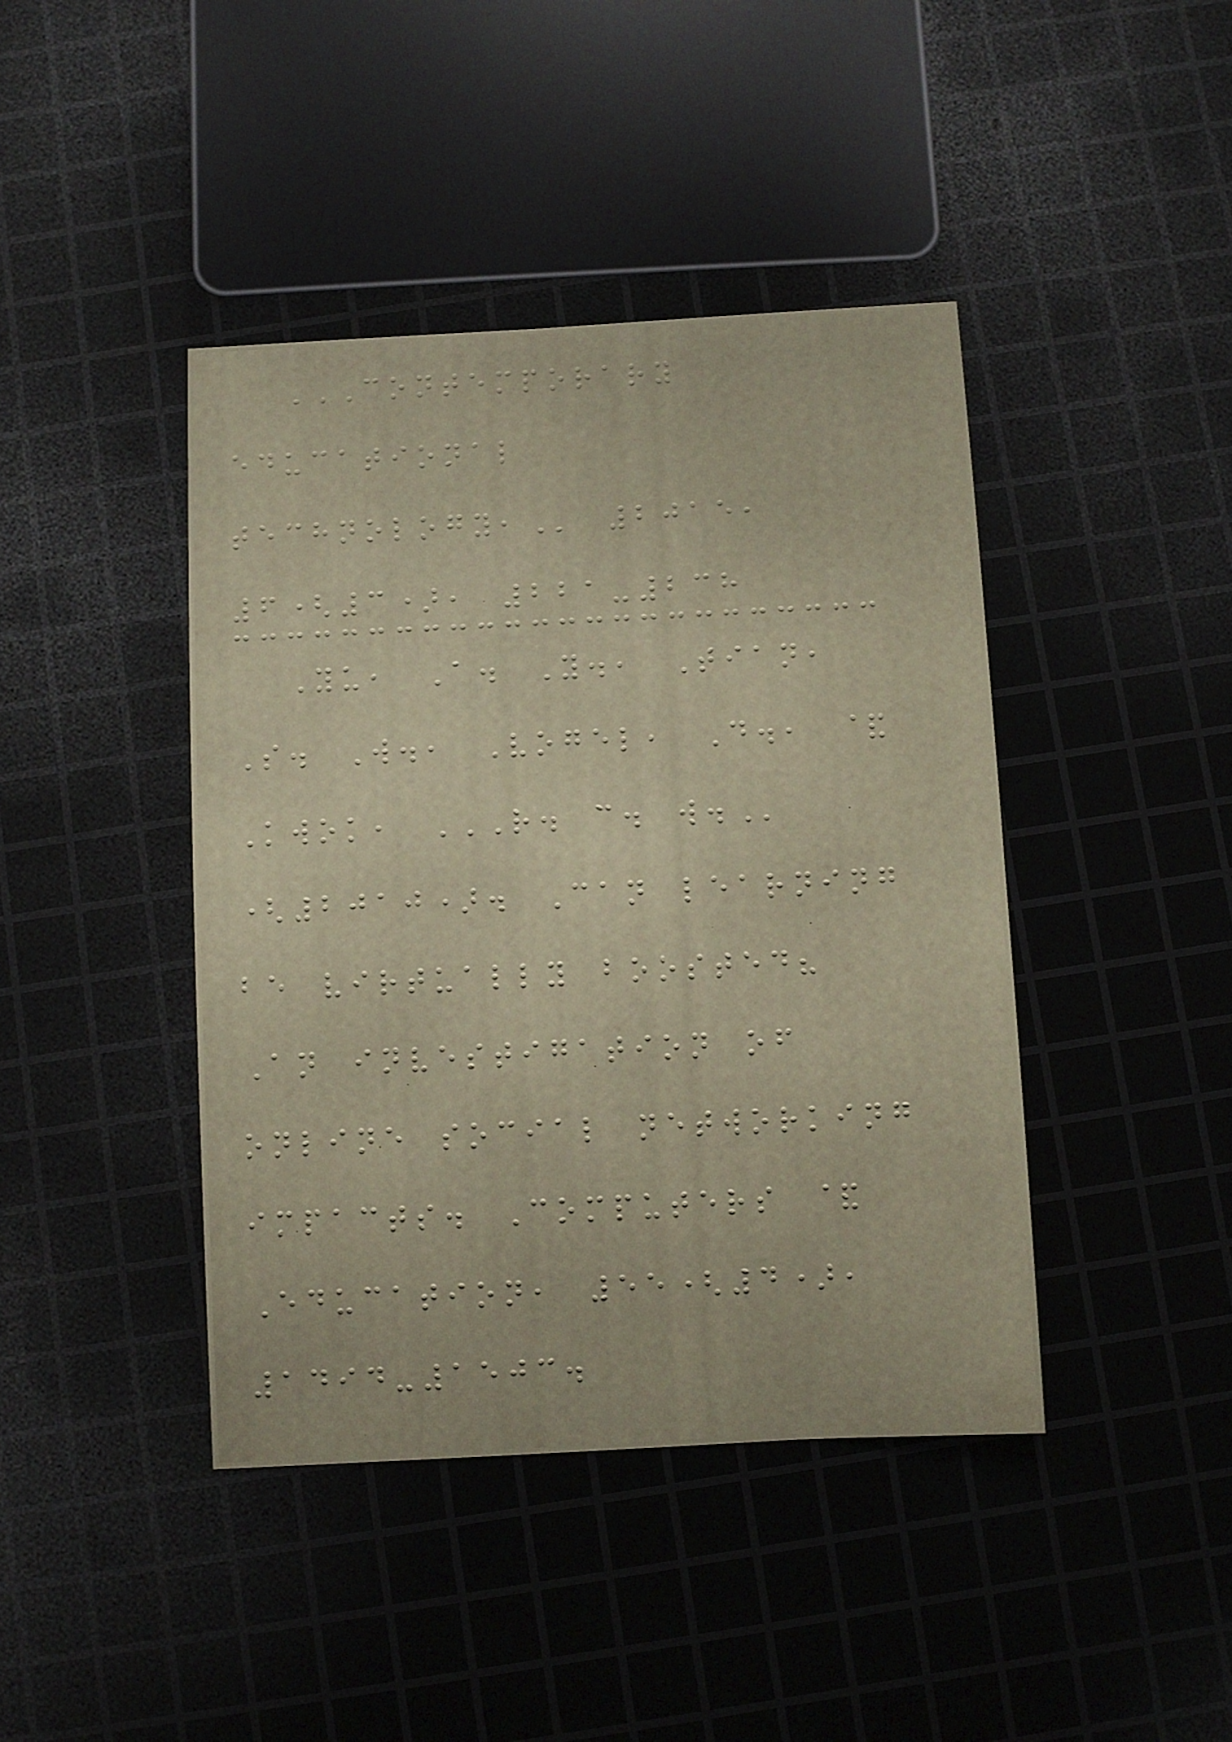CONTEMPORARY
EDUCATIONAL
TECHNOLOGY, 2015,
6(3), 221-238
Yu, A. Y., Tian,
S. W., Vogel, D., &
Kwok, R. C. W.
(2010). Can learning
be virtually boosted?
An investigation of
online social networking
impacts. Computers &
Education, 55(4),
1494-1503.
